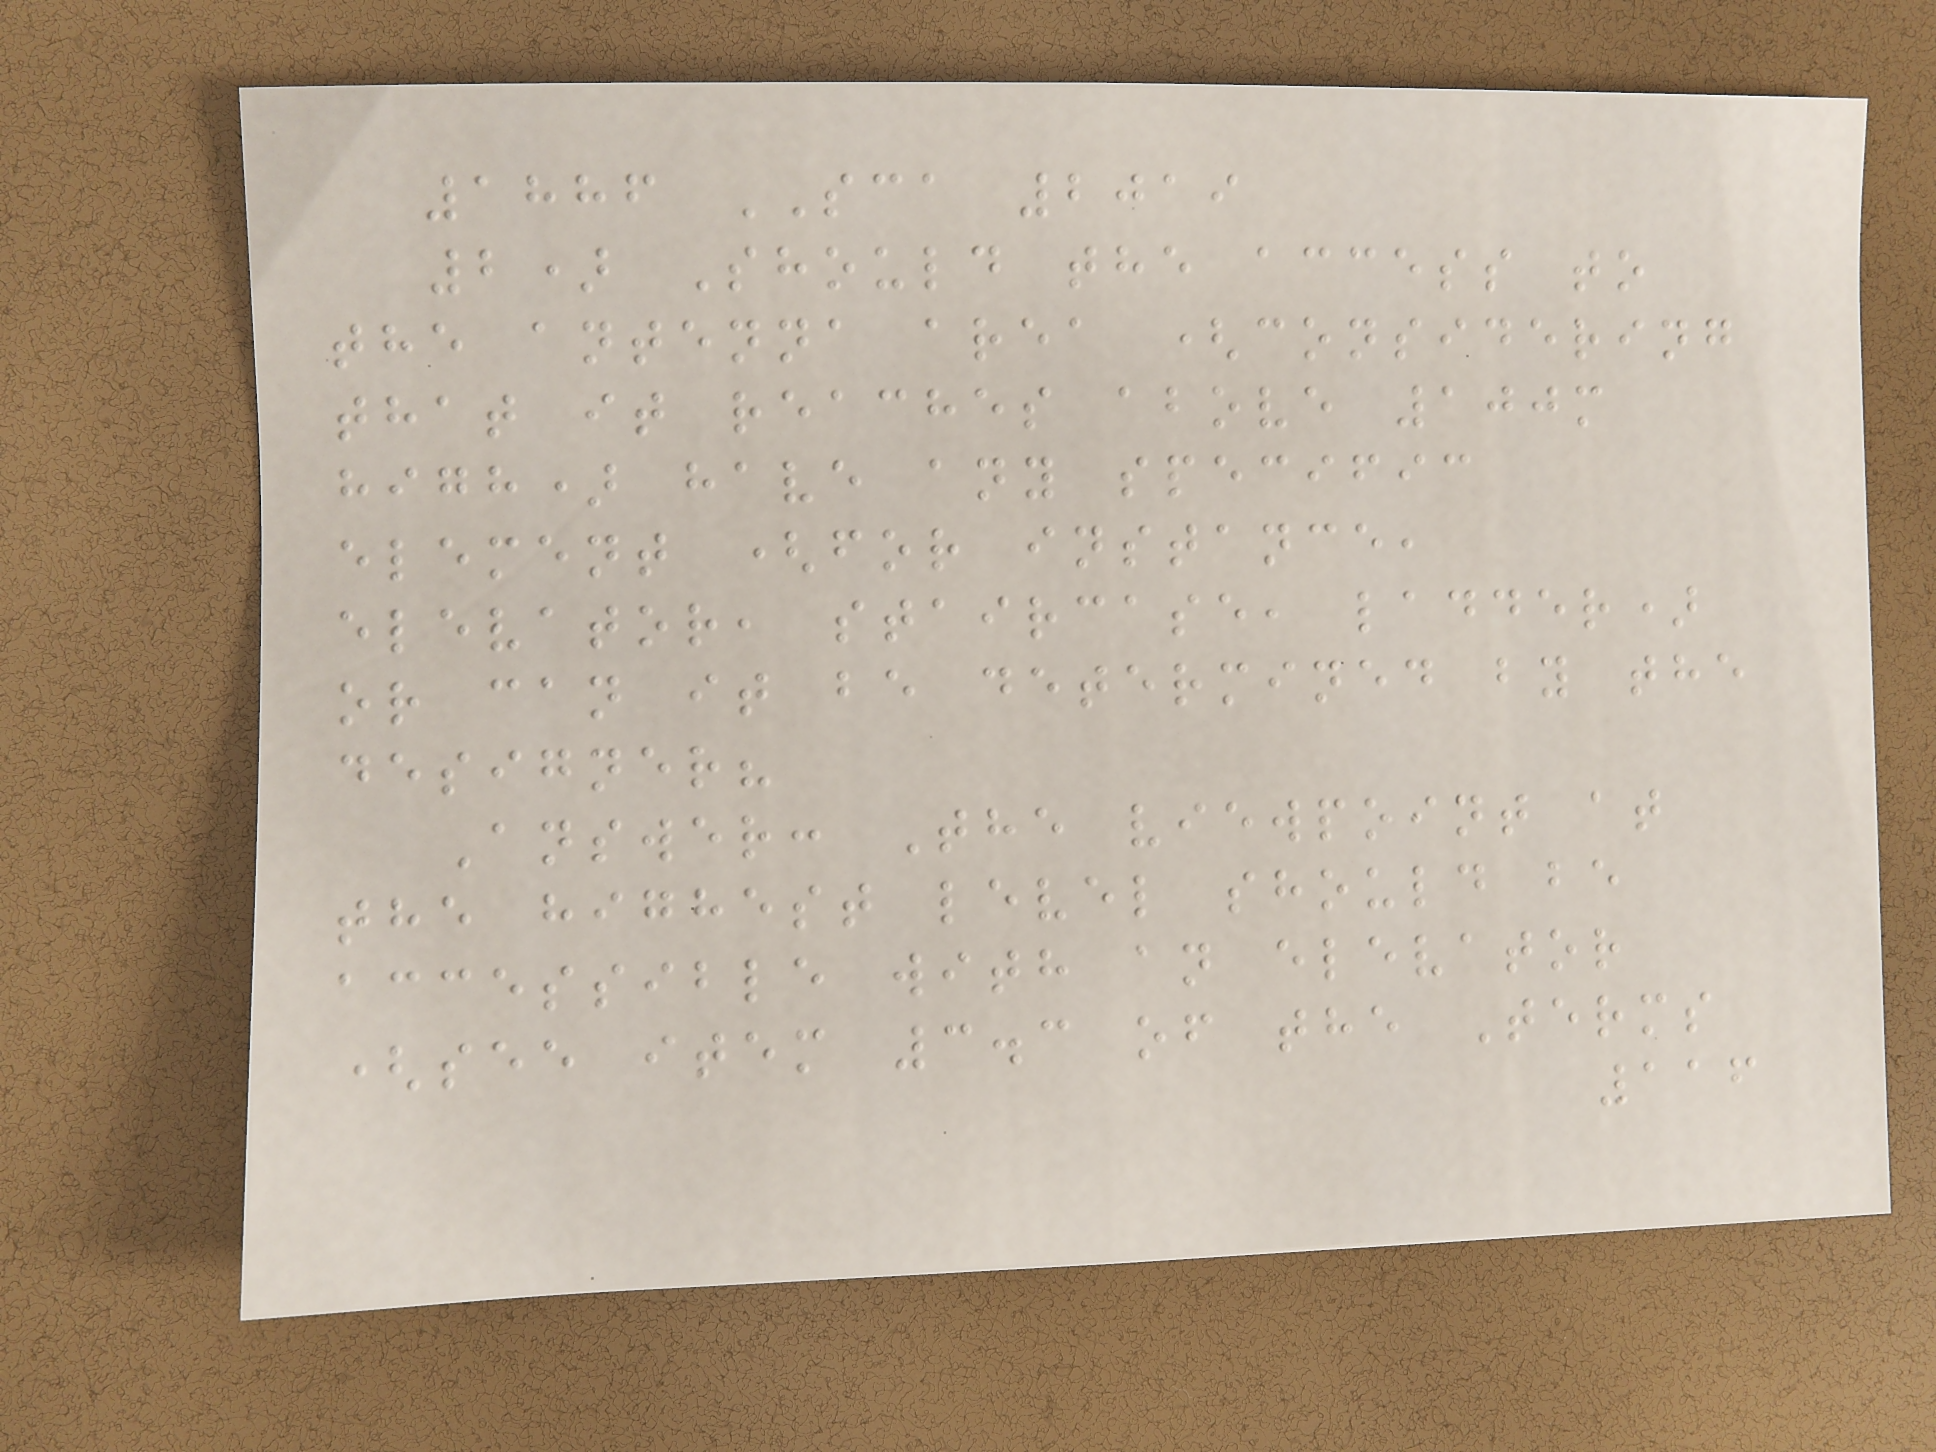1886 SCA 2019
2) Should the access to
the antenna area (considering
that it reaches above 100m
high) have any specific
element (for instance,
elevator, staircase, ladder)
or can it be determined by the
designer?
Answer: The viewpoint at
the highest level should be
accessible with an elevator
(see item 3.3 of the Terms
116
